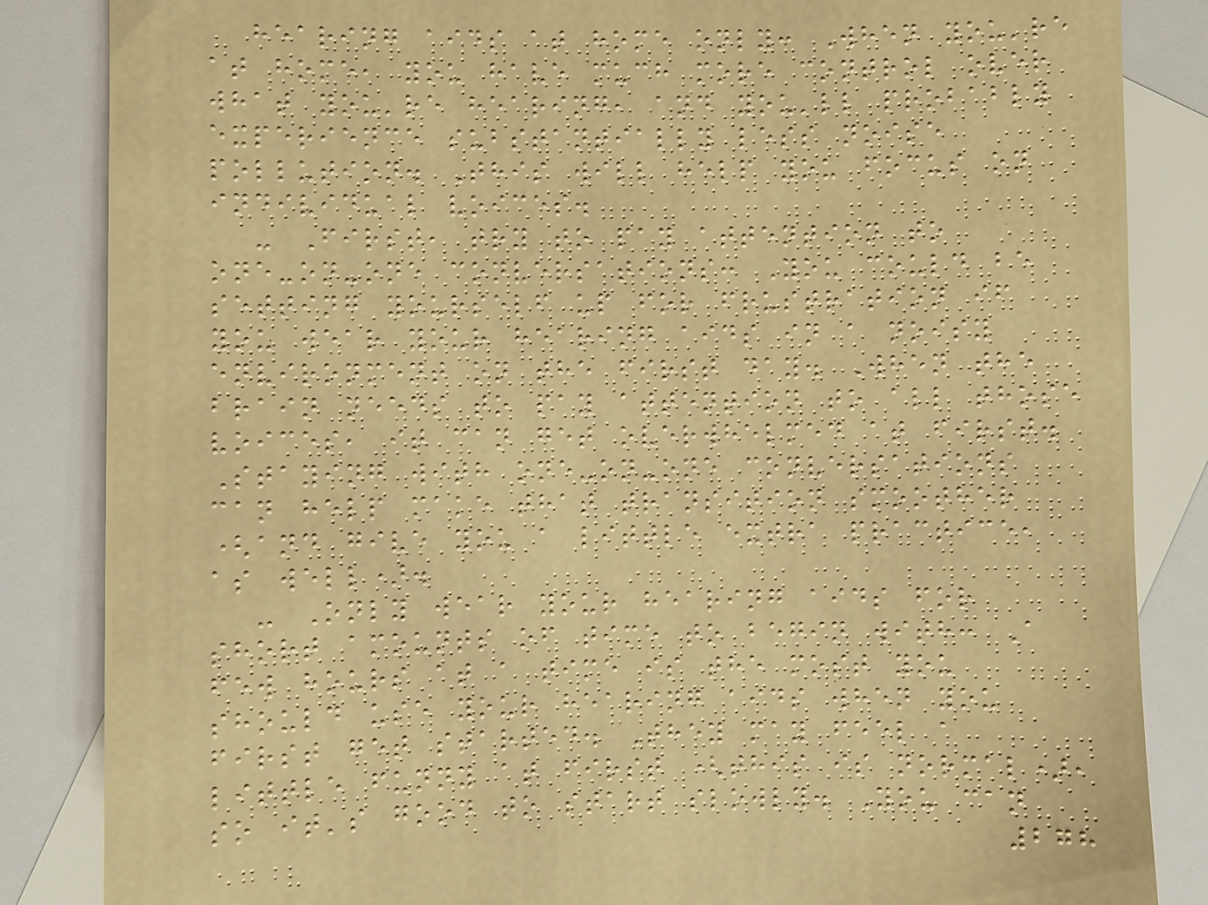hearing aids at home only: When you're
at home, you have much more control over
what you're hearing, and you'll probably
experience substantially less noise
pollution. This will help you focus on
individual voices.
- First, try to pay attention to
one-on-one conversations: You could be
setting yourself up for frustration if
you wear your hearing aids in a noisy
environment on the first day. When the
brain needs to pay attention to all those
voices, it can get overwhelmed at first.
Staying with one-on-one conversations
can help make that transition smoother
(and give you a little extra practice,
as well).
- Only wear your hearing aids for
short amounts of time to begin with: A
few hours at a time is the most you
should use your hearing aids when you
first get started. They may feel a
little funny at first (this is normal),
so it's good to start slowly. You can
278
